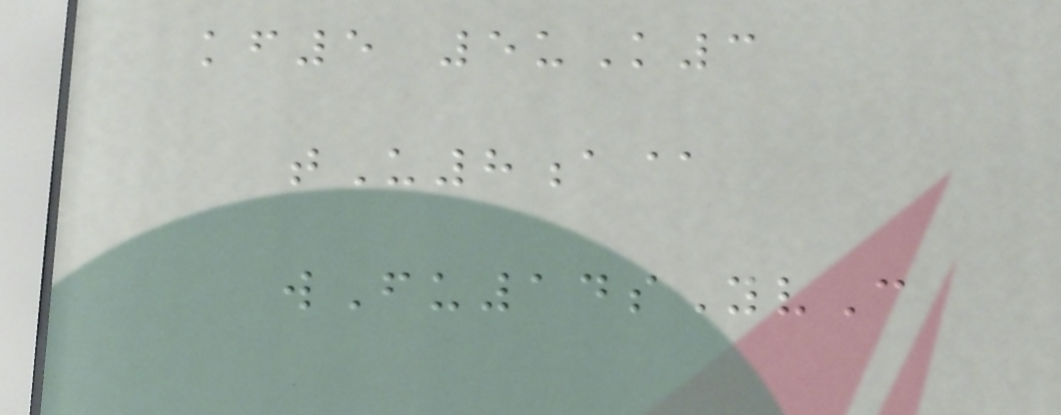kf5 5uK3
tU8a@
wFu14sYvC
